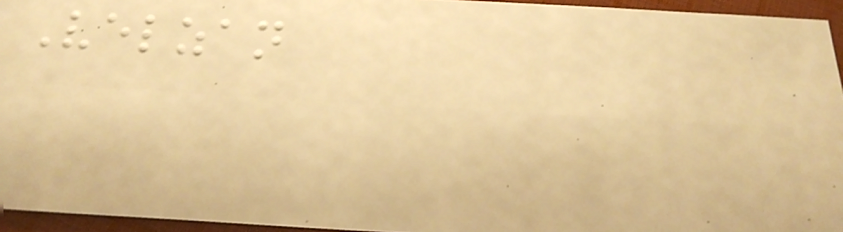Velzan
